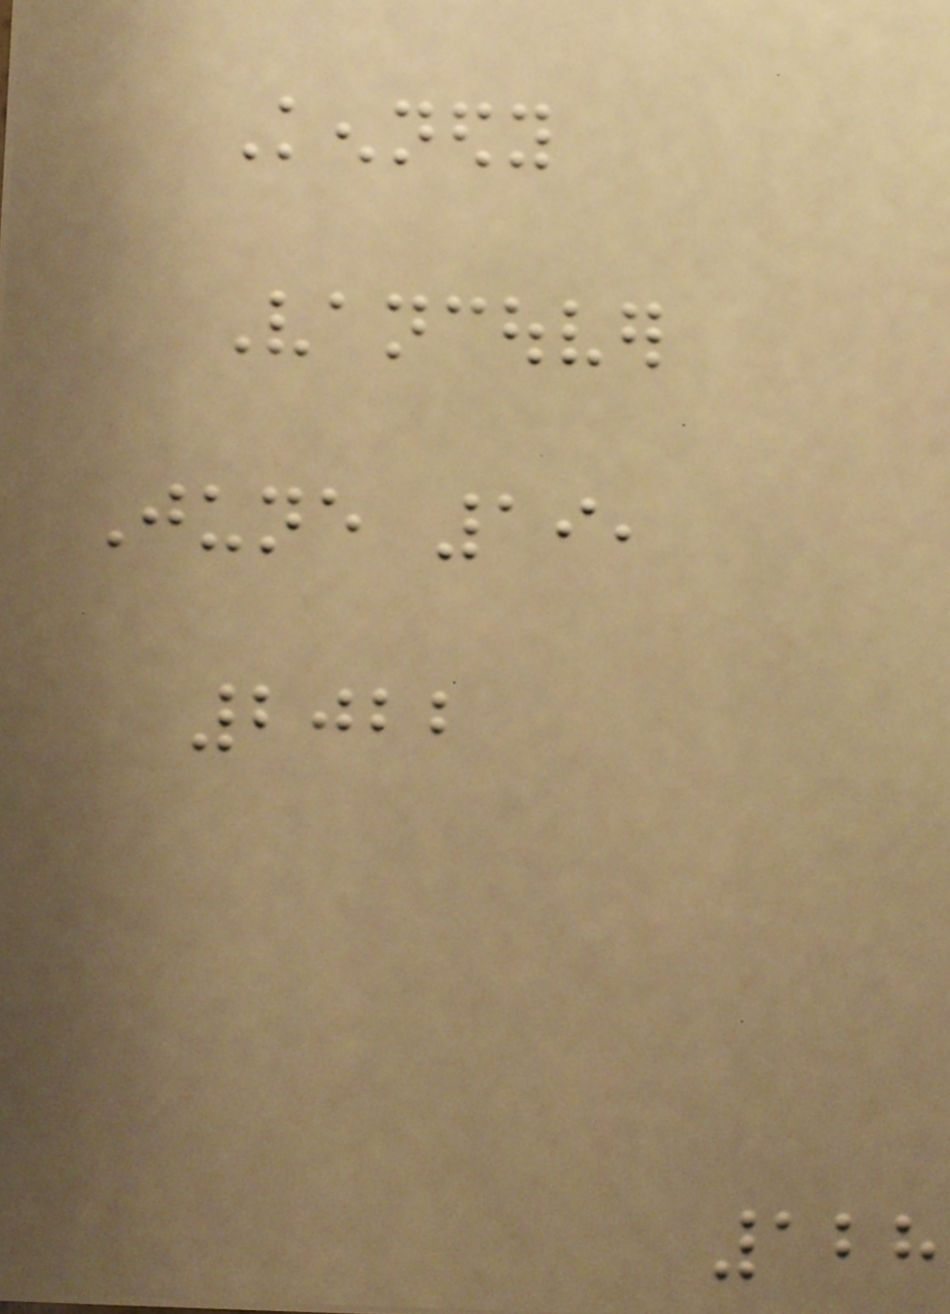Kennedy
Vancouver
June 19,
2022
128
